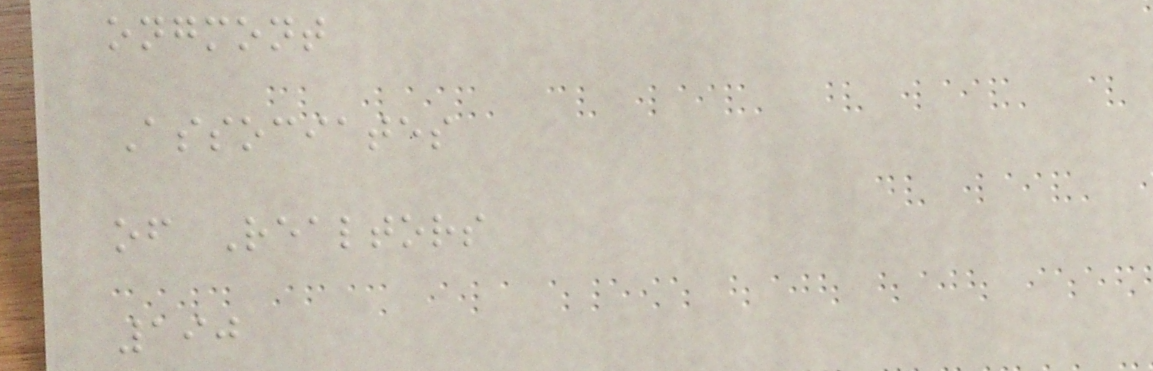ongmont
Associates
of Realtors
190
